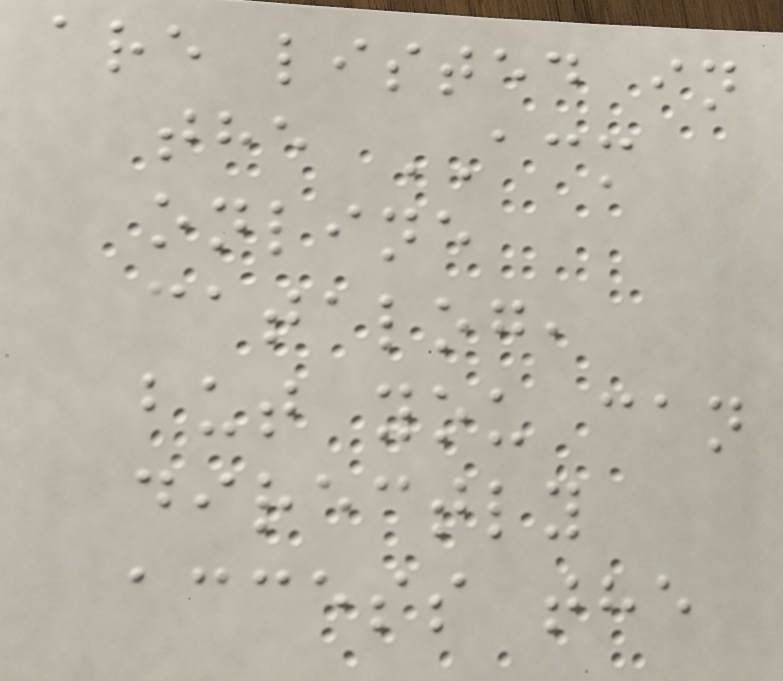are listed in
the ACM
online
catalog,
but you can
directly
access the
